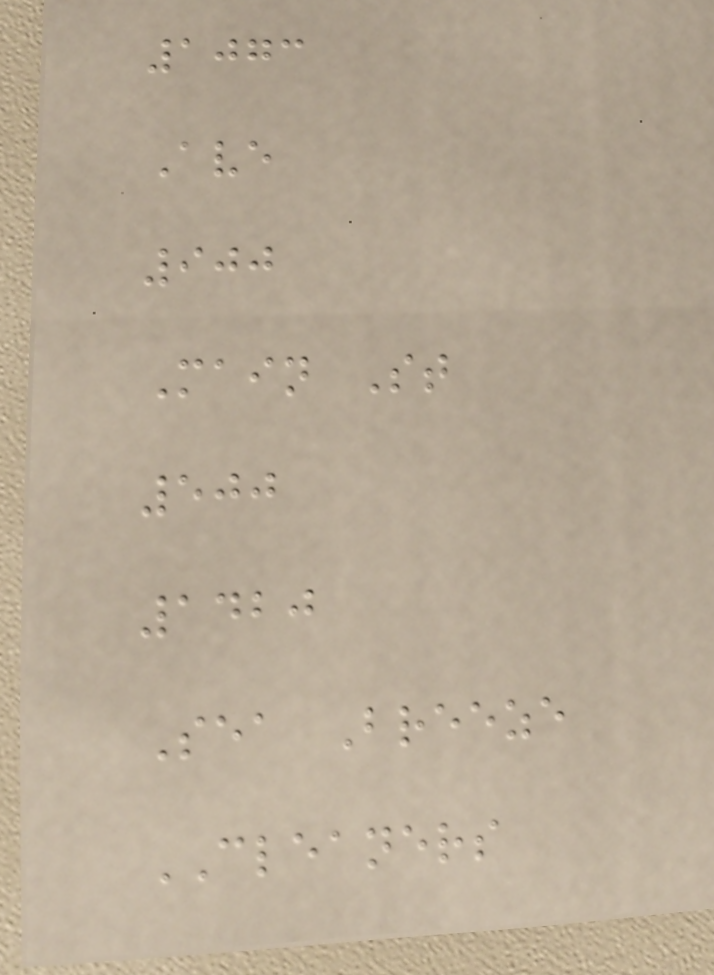1073
Ave
900
Main St
500
1420
Sea Breeze
CLEANERS
